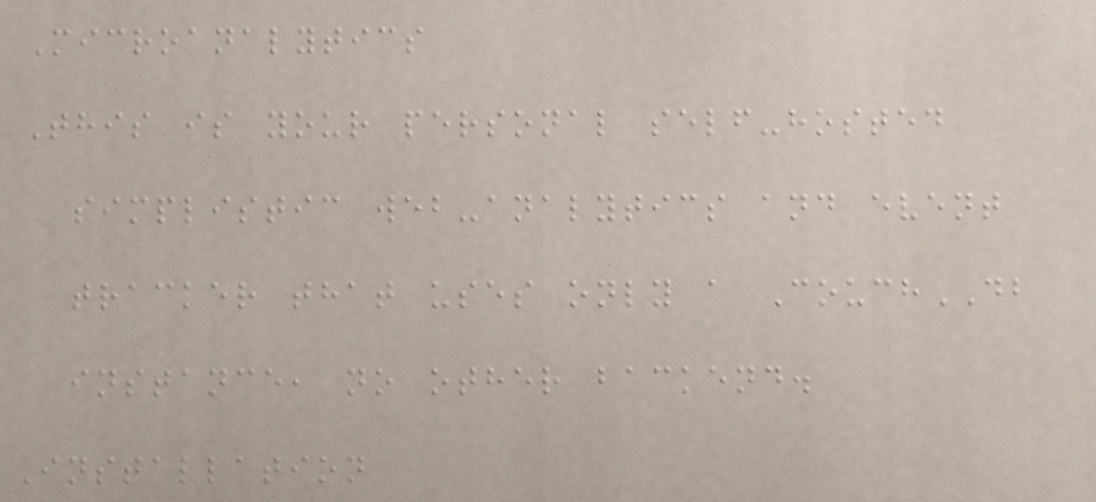Microanalytics
This is your personal self-hosted
simplistic web-analytics and event
tracker that uses only a CouchDB
instance, no other backend.
Installation
